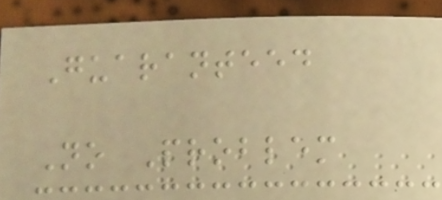Guaranteed
No Problem
